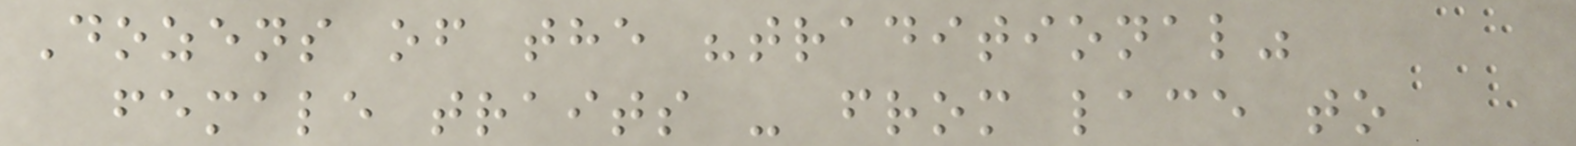Dozens of the "traditional"
female traits - from lace to
